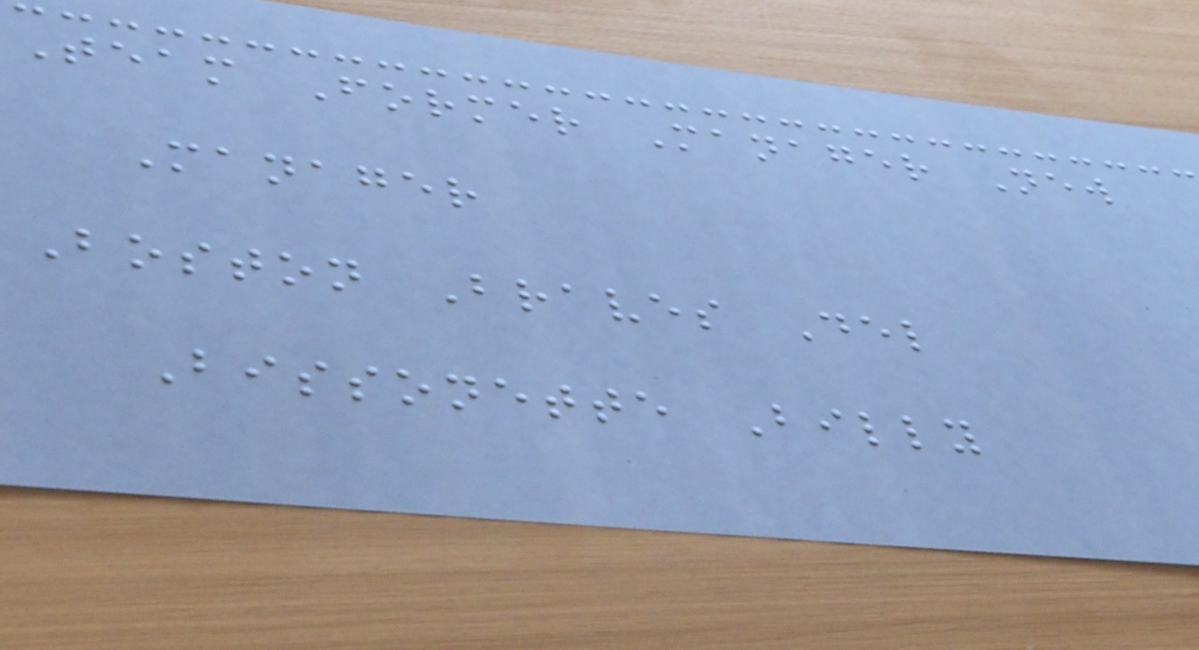Team Former Manager New
Manager
Boston Braves Del
Bissonette Billy
